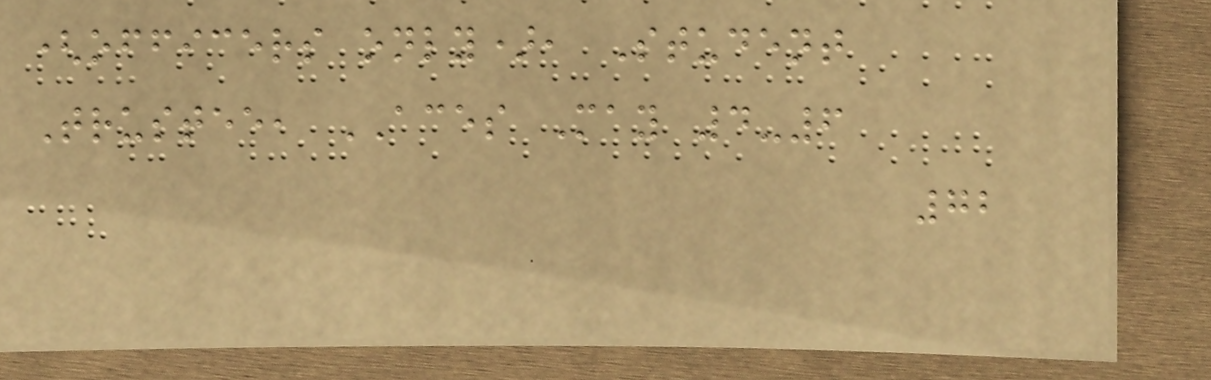(officers only), Student
Trustee, ACES May 4-6
72
